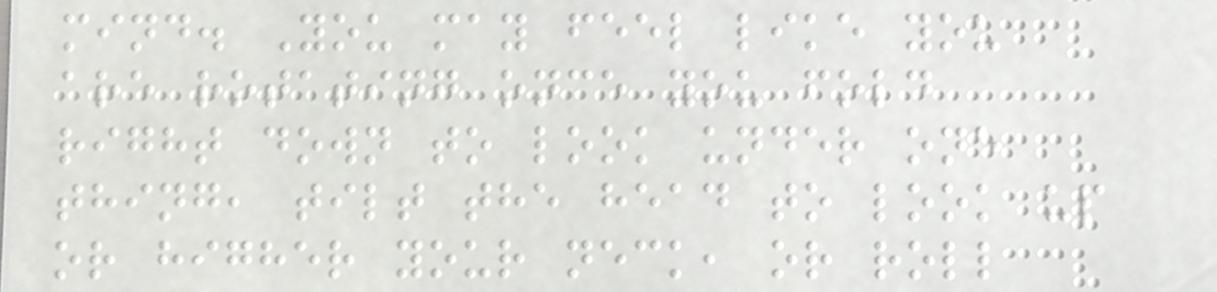mind. You may feel like you
are rotating once you fold
right down to look under one
thing, tilt the head to look up
or higher your neck, or roll
